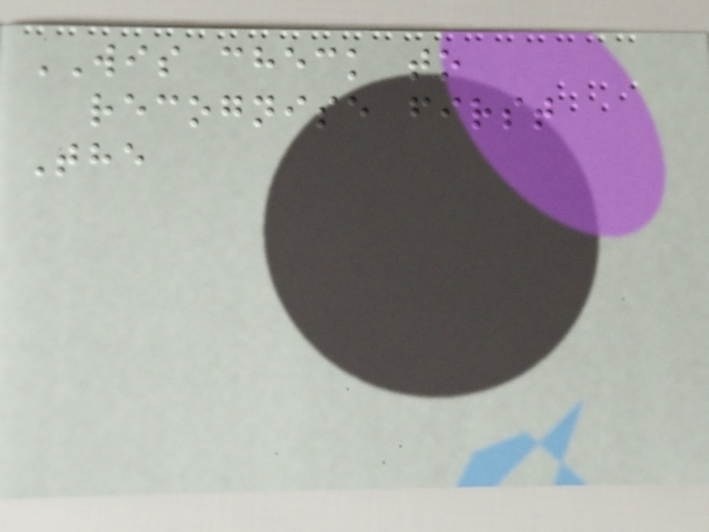WIS check to
recognise first
The
